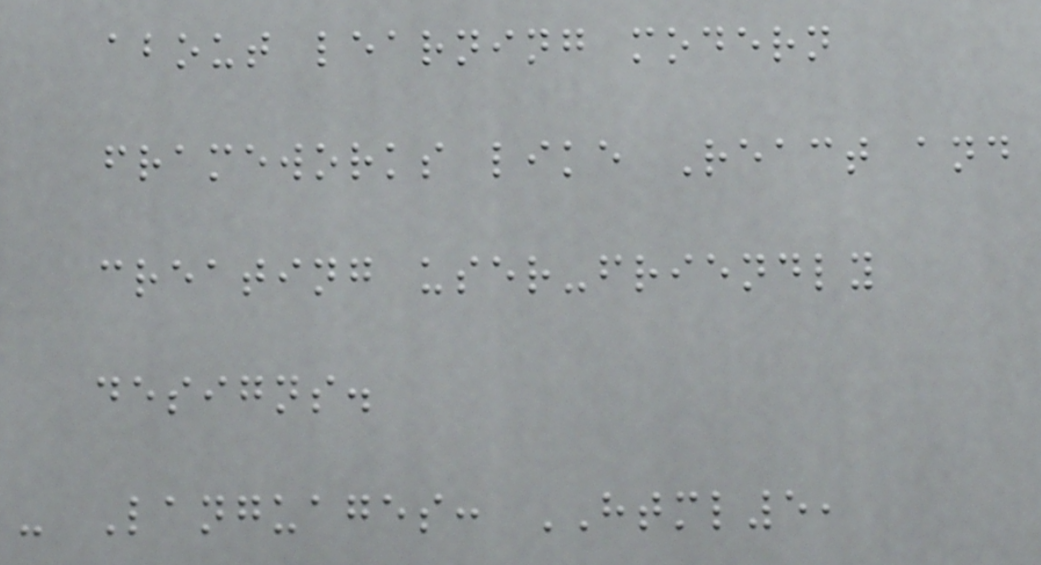about learning modern
frameworks like React and
creating user-friendly
designs.
- Languages: HTML5,
